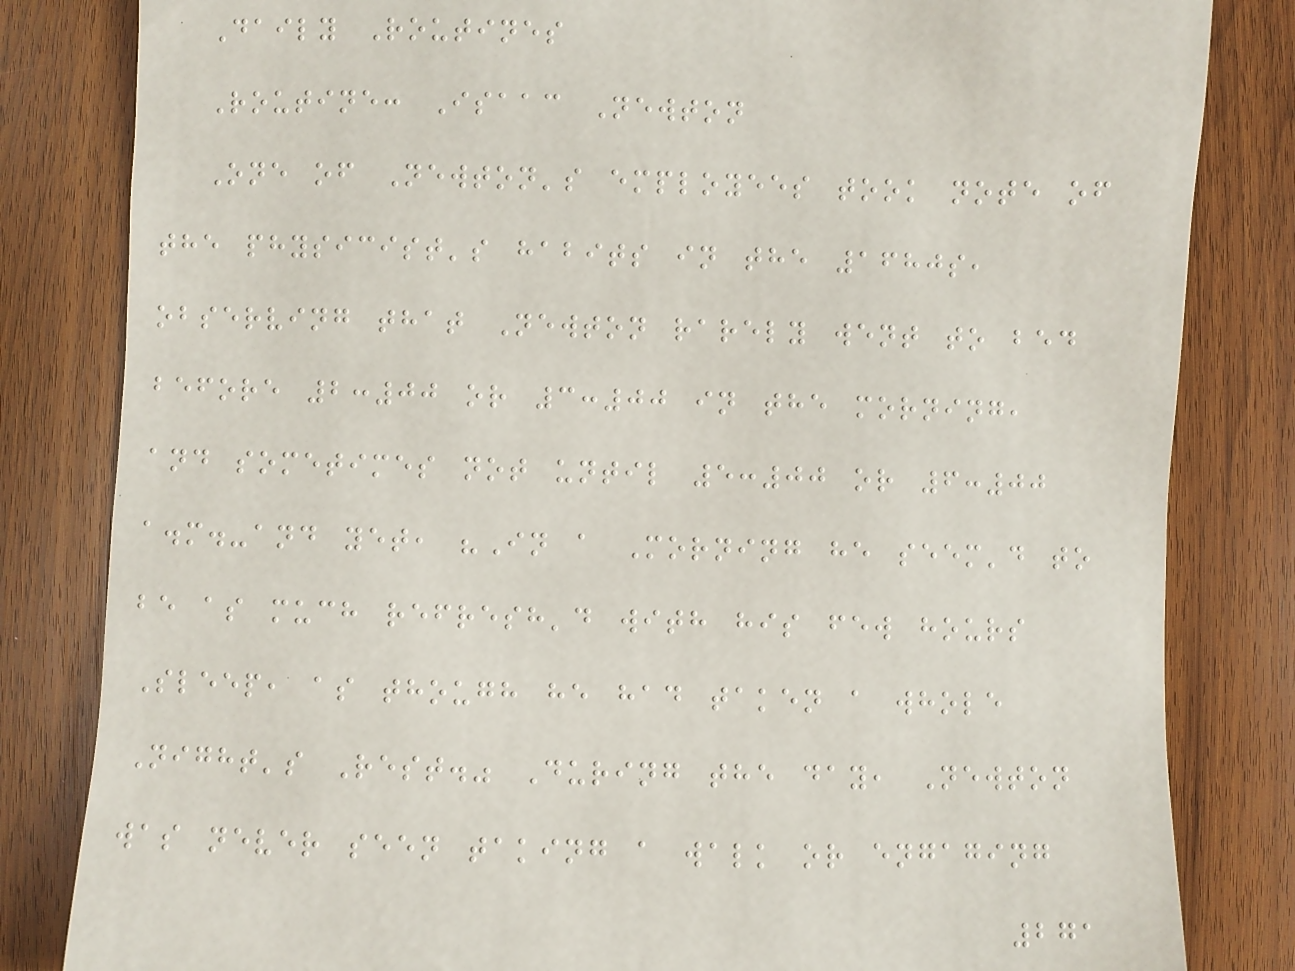Daily Routines
Routine: Isaac Newton
One of Newton's employees took note of
the physicist's habits in the 1680s,
observing that Newton rarely went to bed
before 2:00 or 3:00 in the morning,
and sometimes not until 5:00 or 6:00
a.m.-and yet, "In a Morning he seem'd to
be as much refresh'd with his few hours
Sleep, as though he had taken a whole
Night's Rest." During the day, Newton
was never seen taking a walk or engaging
271
